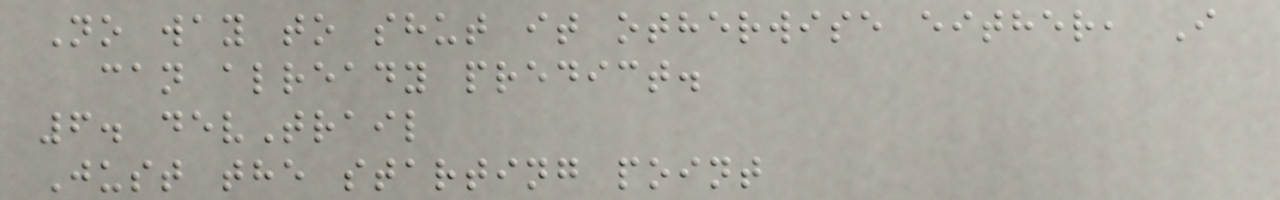No way to shut it otherwise either, I
can already predict.
6. devTrail
Just the starting point
